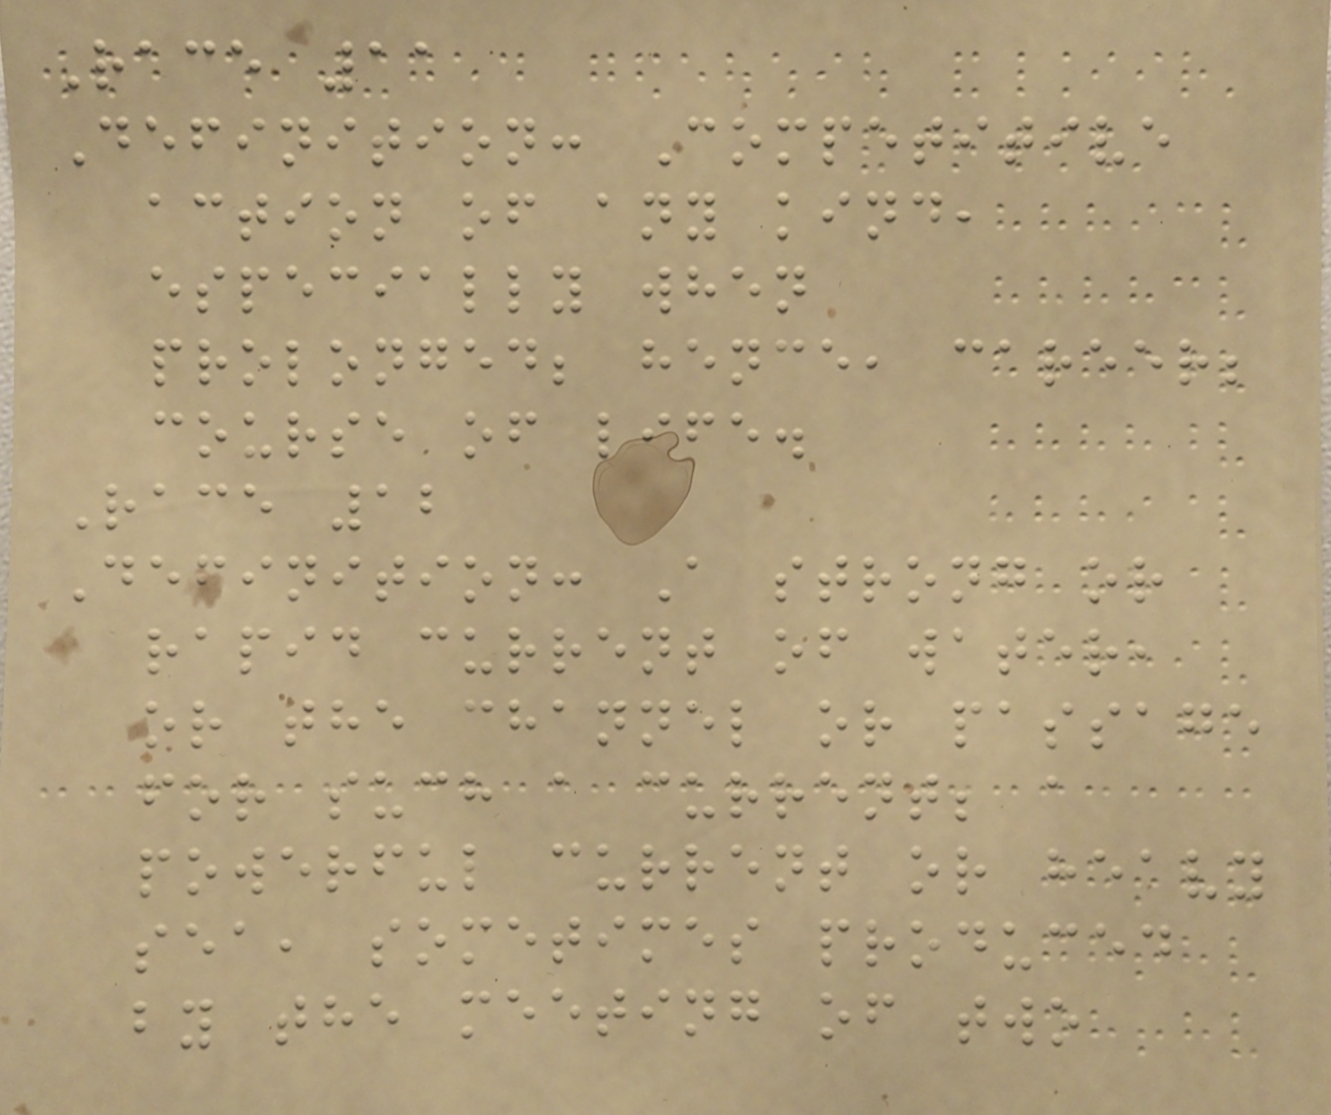Race 11
Definition: Competitive
action of any kind,
especially when
prolonged; hence, career;
course of life.
Race 12
Definition: A strong or
rapid current of water,
or the channel or passage
for such a current; a
powerful current or heavy
sea, sometimes produced
by the meeting of two
